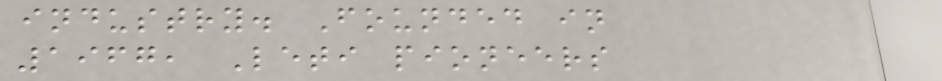industry. Founded in
1967, Leti pioneers
